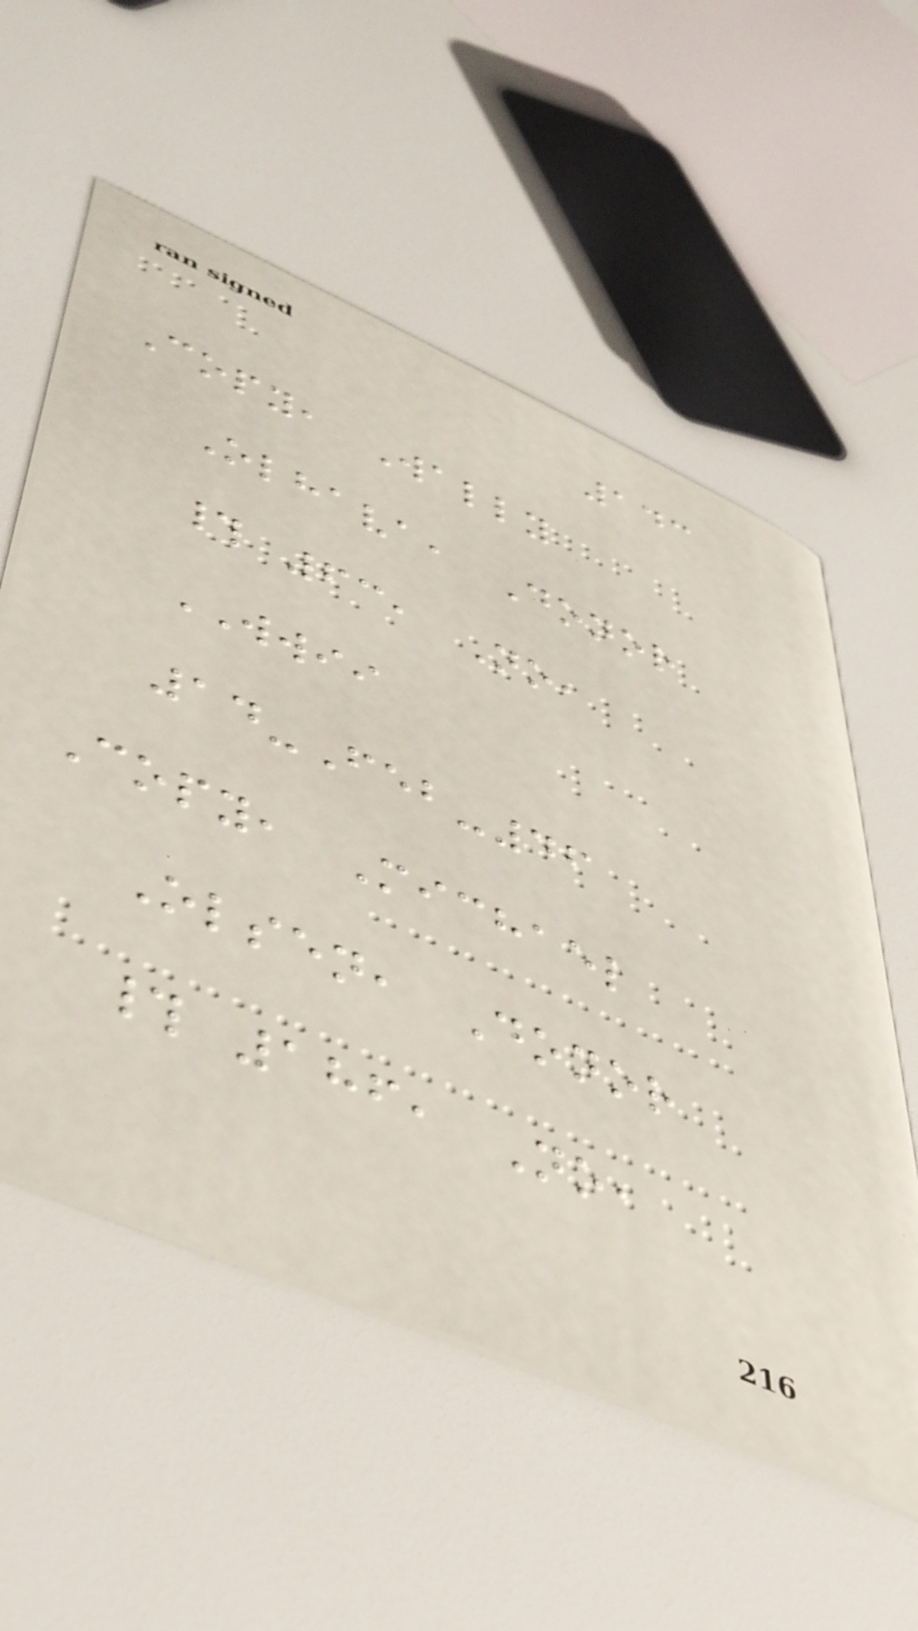143
Copy, Wally
Olhava, Donor
# 63, No,
WWII
14-Feb-46
Copy, Michael
Olsen, Donor
# 186, No,
